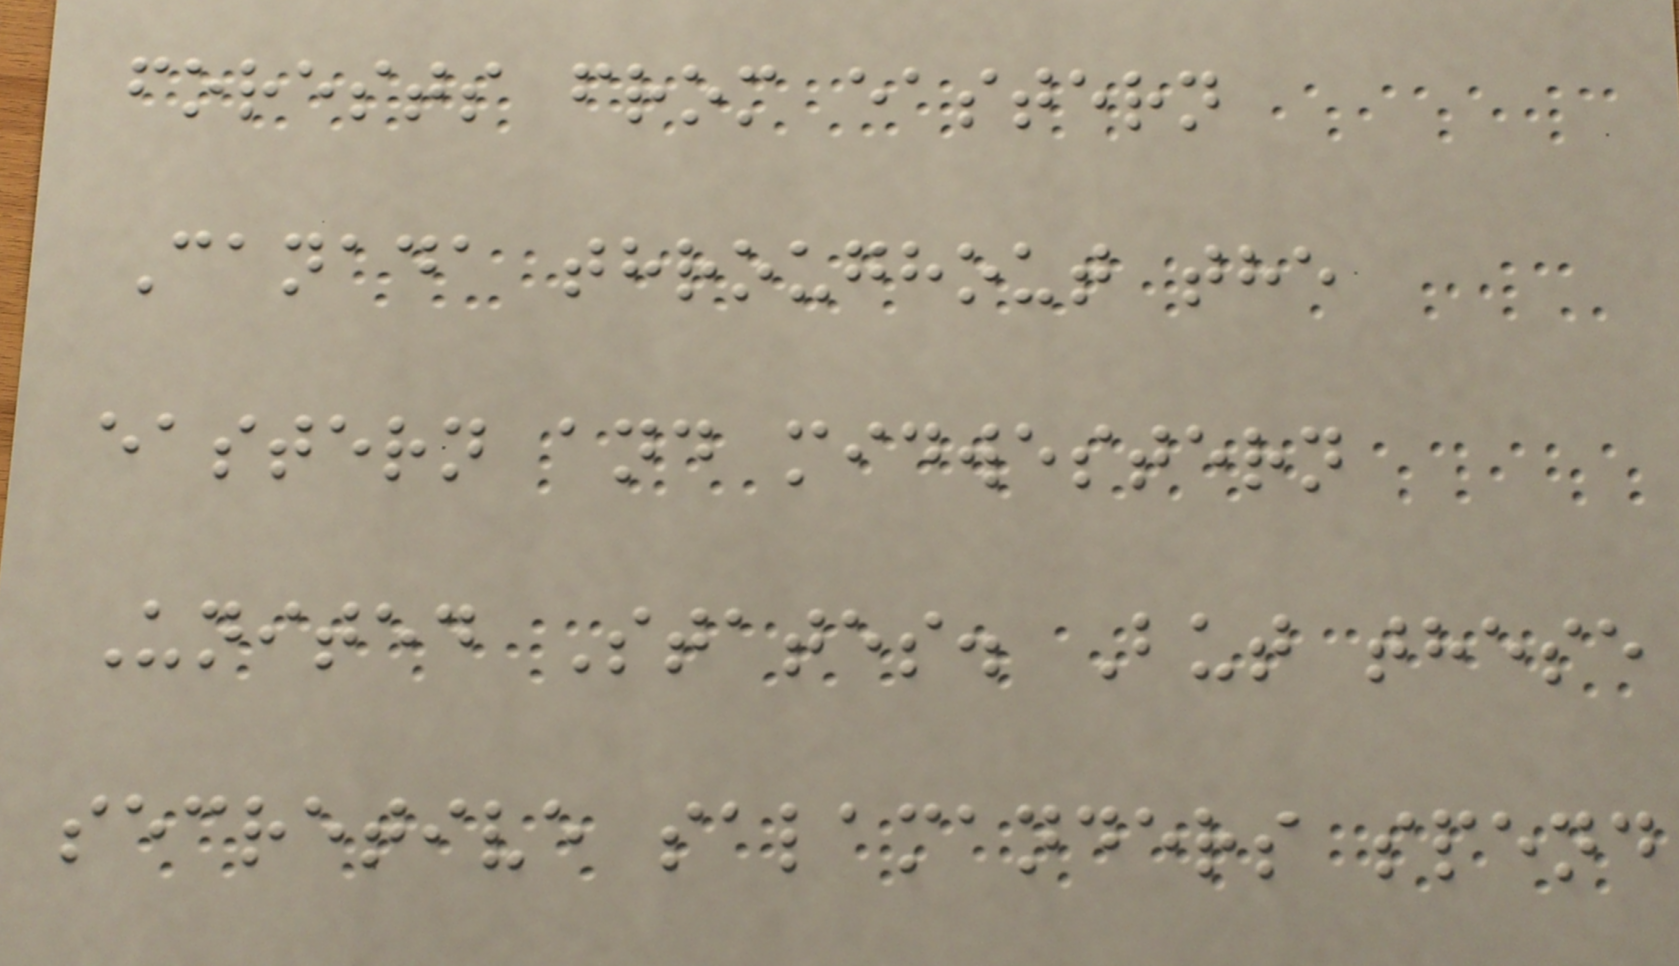forests from eastern
Canada throughout the
eastern and midwestern
United States. But these
secretive salamanders spend
